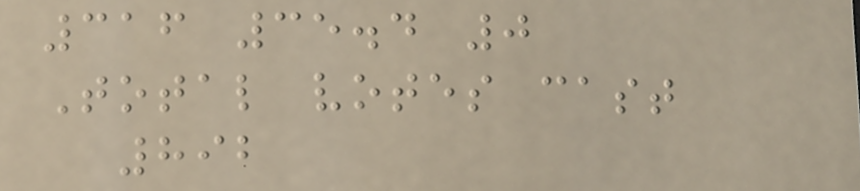316 35.4 0
Total votes cast
892
